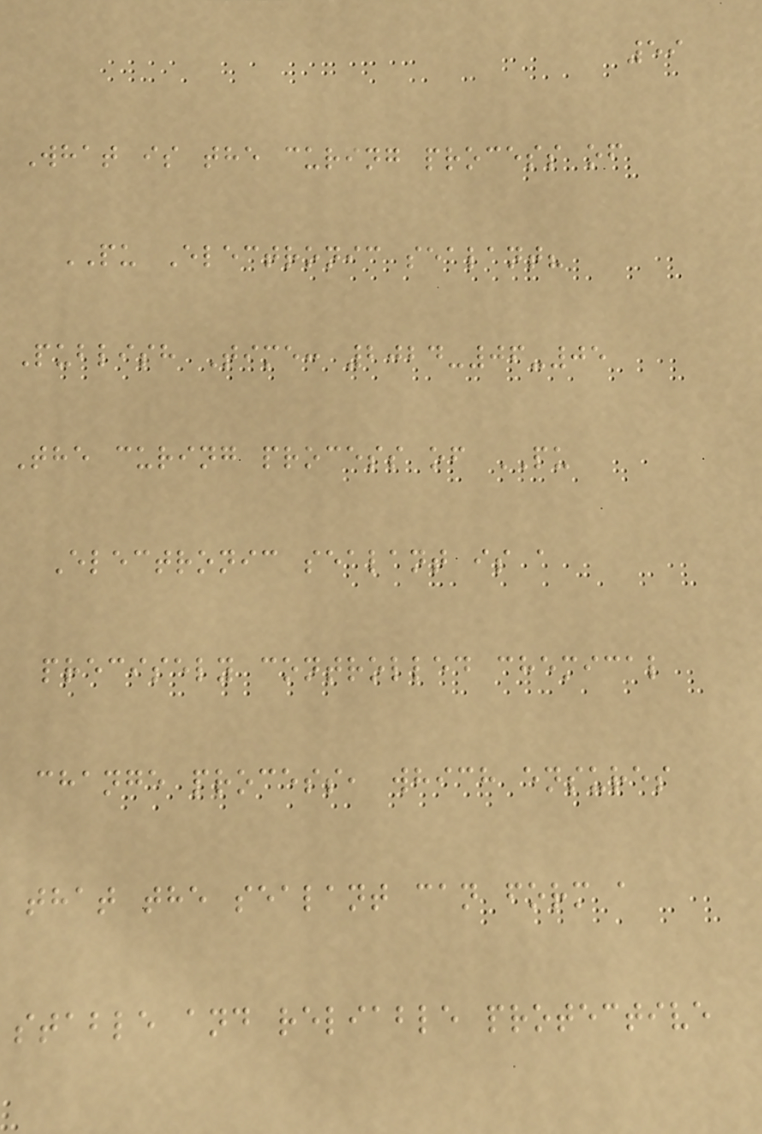59
What is the curing process of
PU Electronic sealant?
Publish Time: 2024-06-05
The curing process of PU
Electronic sealant is a
precisely controlled chemical
change process, which ensures
that the sealant can form a
stable and reliable protective
